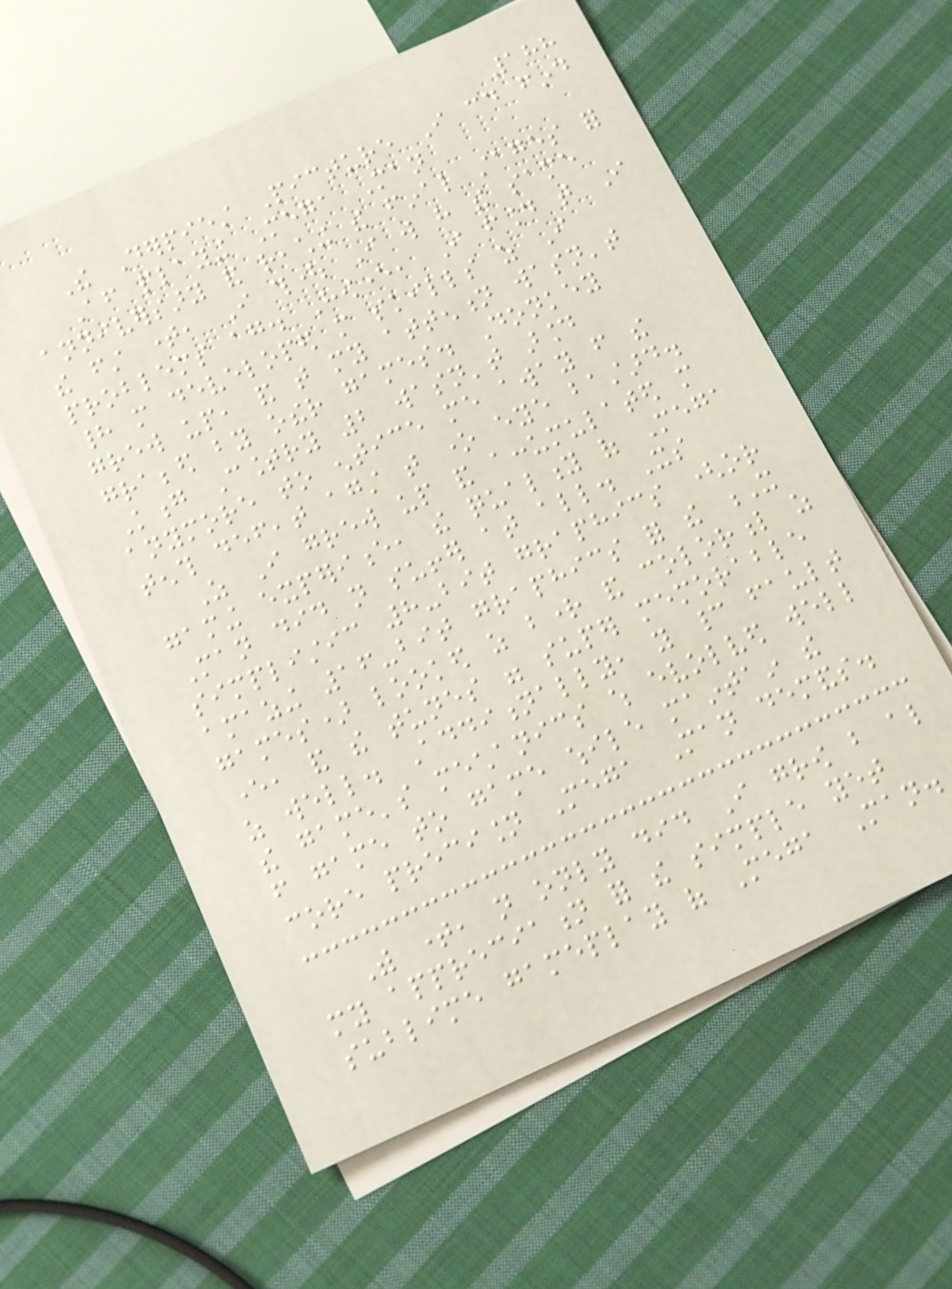188
The Derpiest Picture I could find
After playing Mega Man
anniversary and reaching the final stages for
the first time, I thought I will have the same
problems again. However, I found that I
had more developed more skills as I
grew up, and that my attention wasn't
grabbed by other games. Donkey
Kong Country 2 wasn't around
anymore to entice me away from the
tenth defeat against that one eye bastard.
As I grew up and accumulated more
gaming experience, the quality of Mega
Man did not suffer at all. Its
simplistic 8-bit graphics (or
amazing 16-bit graphics for the X
games) looked as bright and colorful as
ever, and the tunes were super memorable
as well. Additionally, you cannot fault
the game's mechanics which evolved well
from game to game while maintain the
core precision Mega Man demands.
With time, not only did I grow but also
my appreciation for the simple yet
sublime gameplay of Mega Man.
